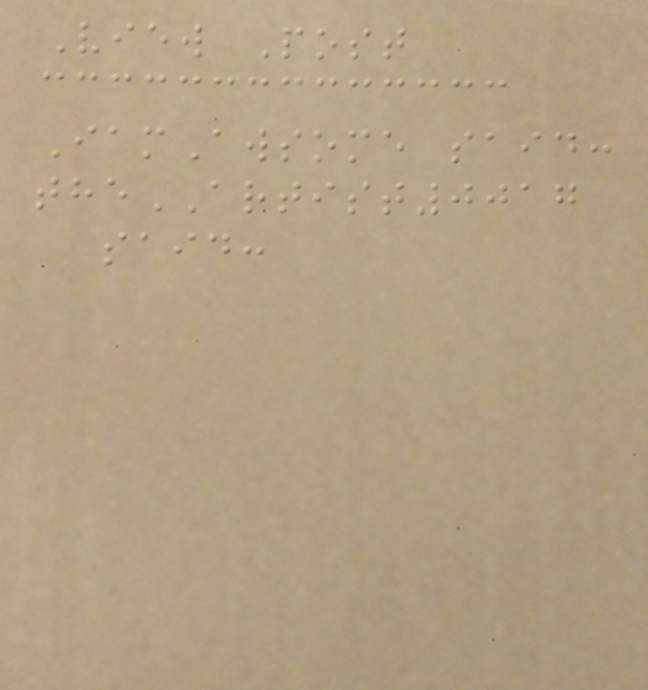View Post
IamAwsome said:
theARTIST0017
said:
